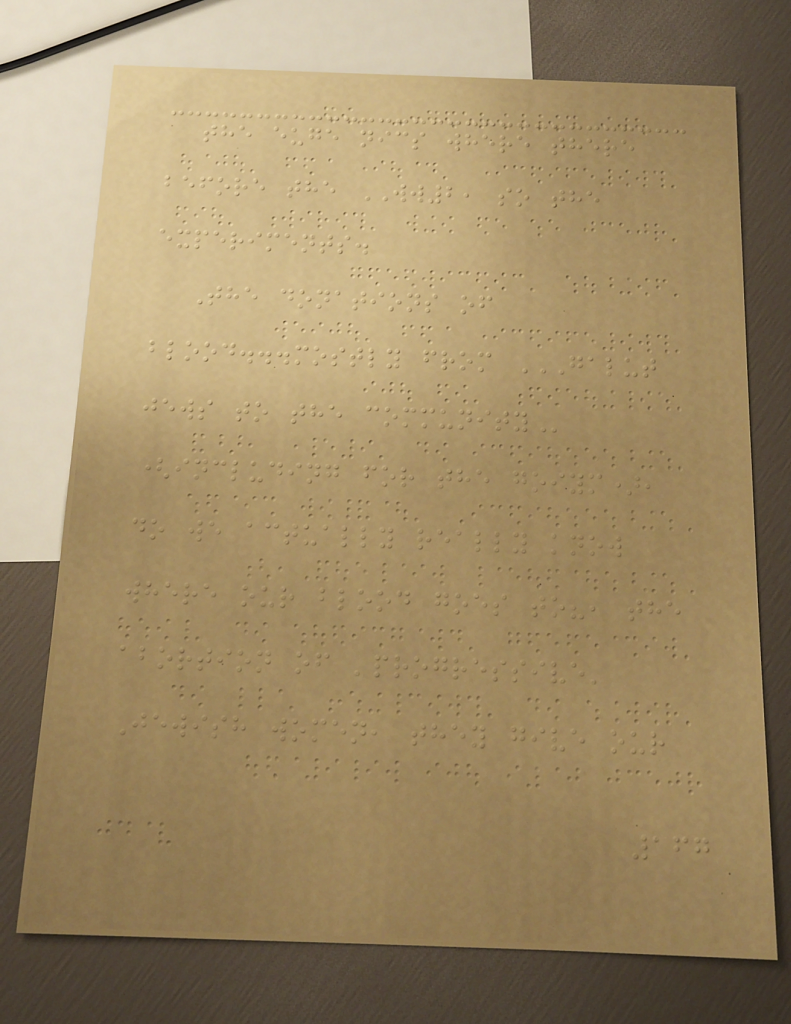the euge nics where there
before the WW2, so the
experiments.
The donations of
blood...mostly from GALUT
JEWS TO THE COMMUNITY
(including for the goiym),
do we actually really know
where our blood goes to?, the
abortion of 'progressive'
Jewish women, they give our
167
